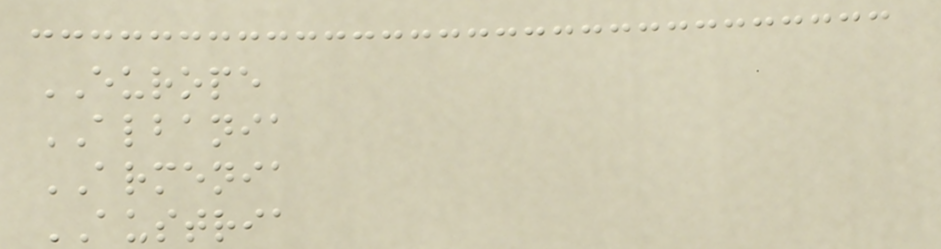EUROPE
ALBANIA
ARMENIA
AUSTRIA
